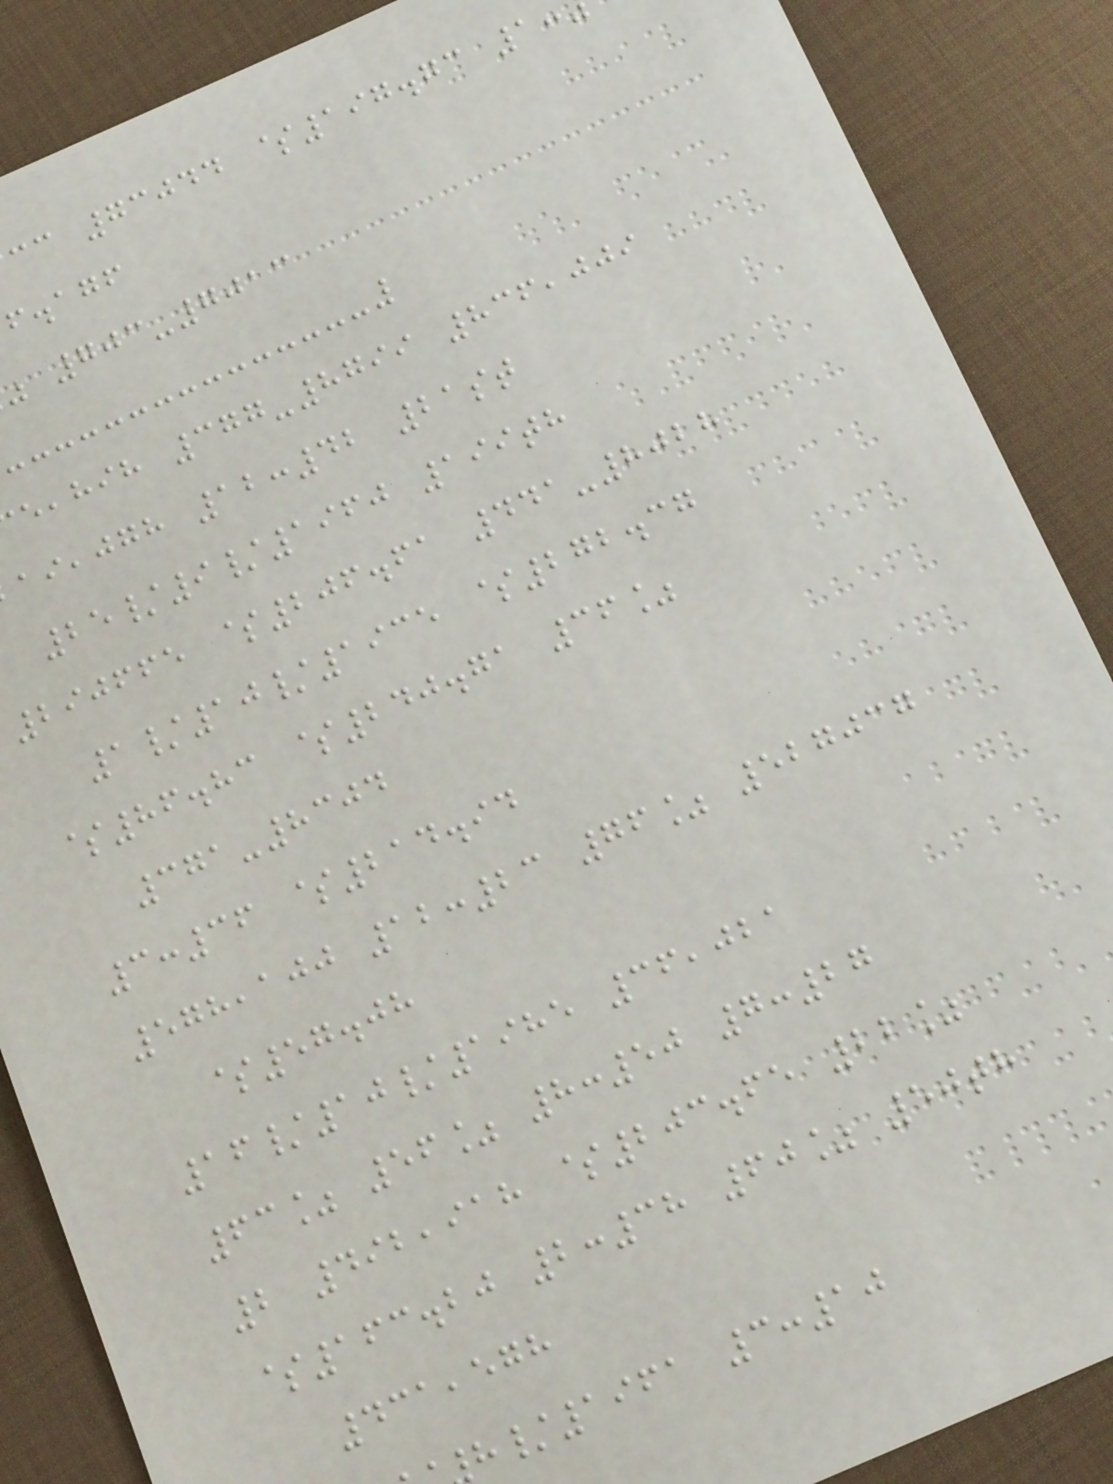cc 73044 $197.73 1:
f.agf
703-7013
,hih 377-8799 836,009
,jgh 12:42 21st
25/9/1960 199th
290665 $206.61 441-8028
1/10/1935 $272.37
$86.83 $240.71 36%
371-8304
3:36 $214.94
578,100 12:23 76% 527037
$57.08
16/10/1985 36,021
63% 56% 8:50 7:27
2 492,918 $203.65 22%
$163.20 2:38 60% 50th
431,578
/1961 3:10
